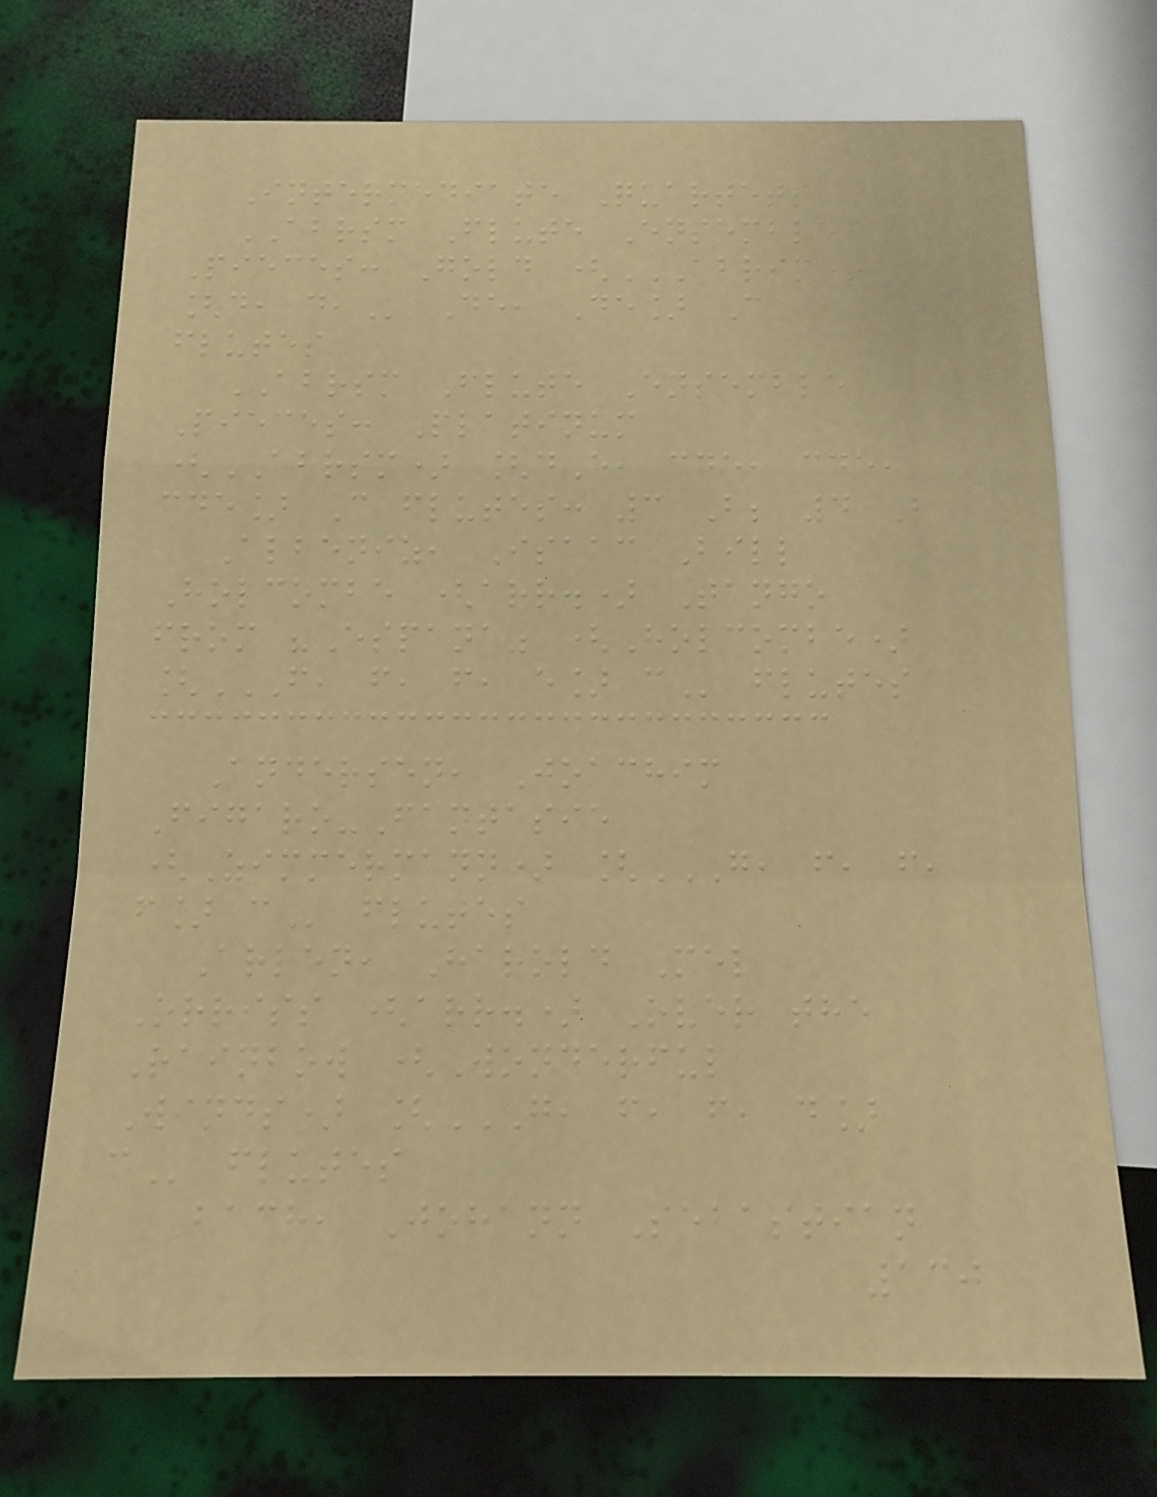Intermediate Quartets
ABRSM Flute Ensemble
Pieces: Gold (ABRSM)
[D, D, De, De] C
flutes
ABRSM Flute Ensemble
Pieces: Platinum
(ABRSM) [dE, cde, cde,
cde] C flutes: 3 B; 4 B
Albeniz, Isaac Bill
Holcombe (arr.) Tango
from "Espana" (Holcombe)
[F, F, F, E] C flutes
Andersen, Joachim
Figaro-Fantasie
(Zimmermann) [G, F, F,
F] C flutes
Arlen, Harold Mel
Orriss (arr.) Over the
Rainbow (Wonderful
Winds) [G, F, F, D]
C flutes
Bach, Johann Sebastian
130
